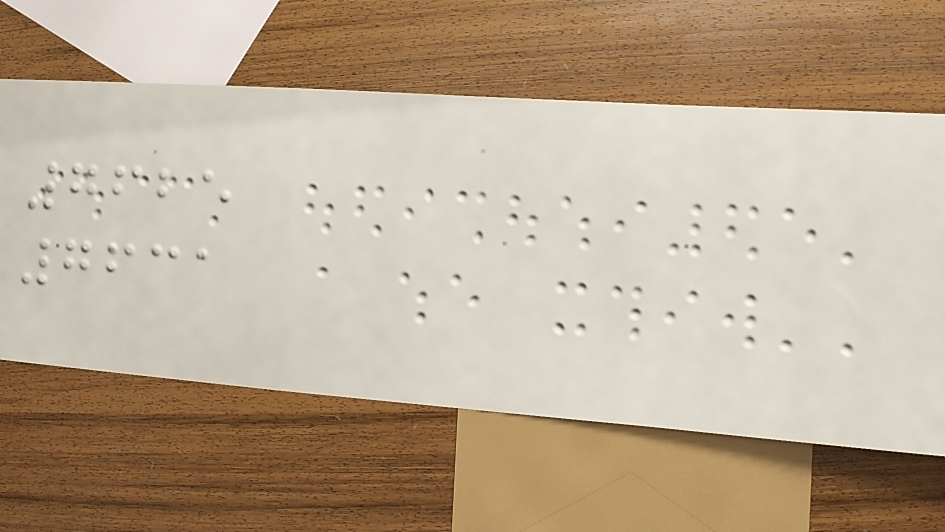7625
7631
